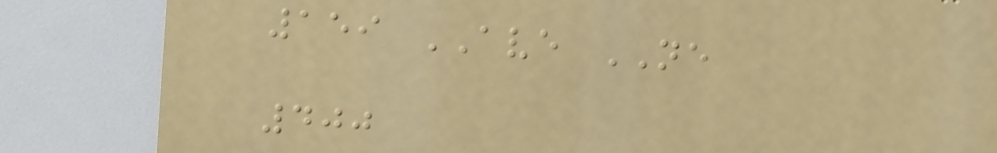159 AVE NE
400
